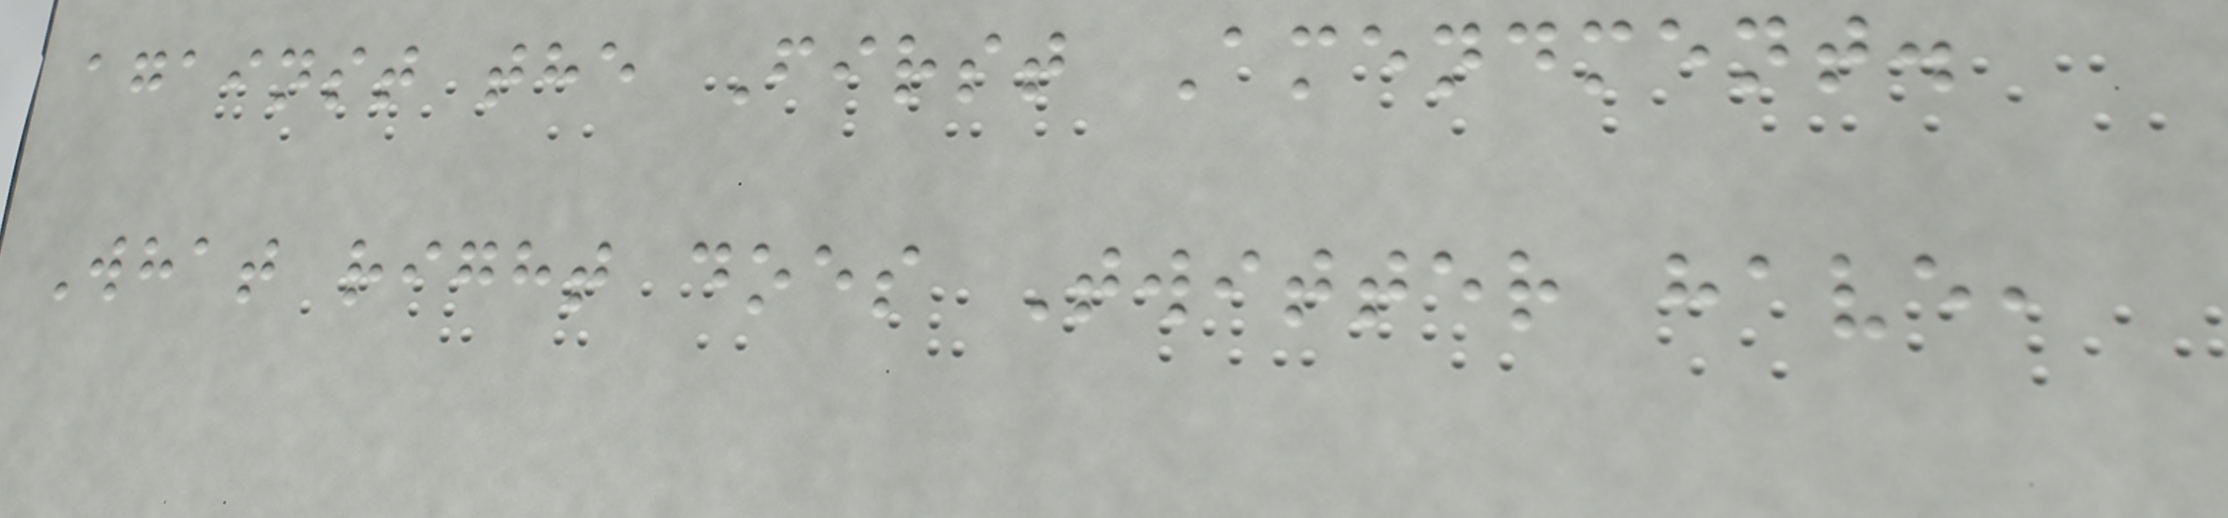against the First Amendment.
What right does Twitter have,
